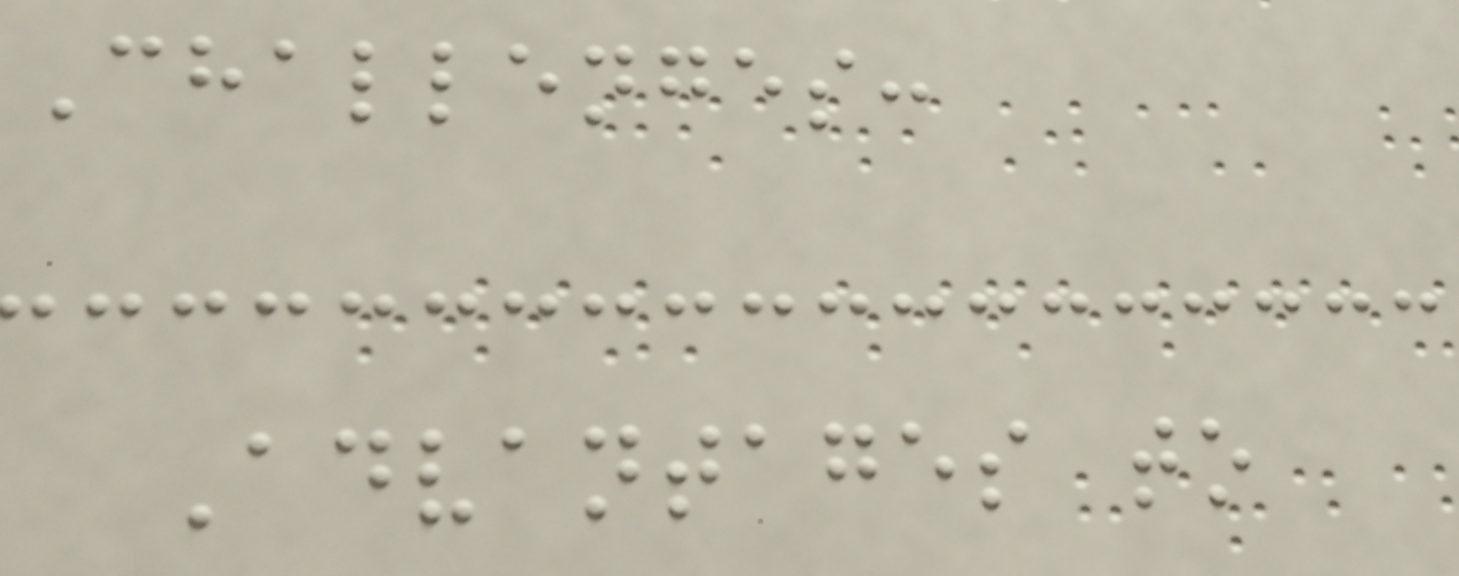Challenges:
Advantages to
